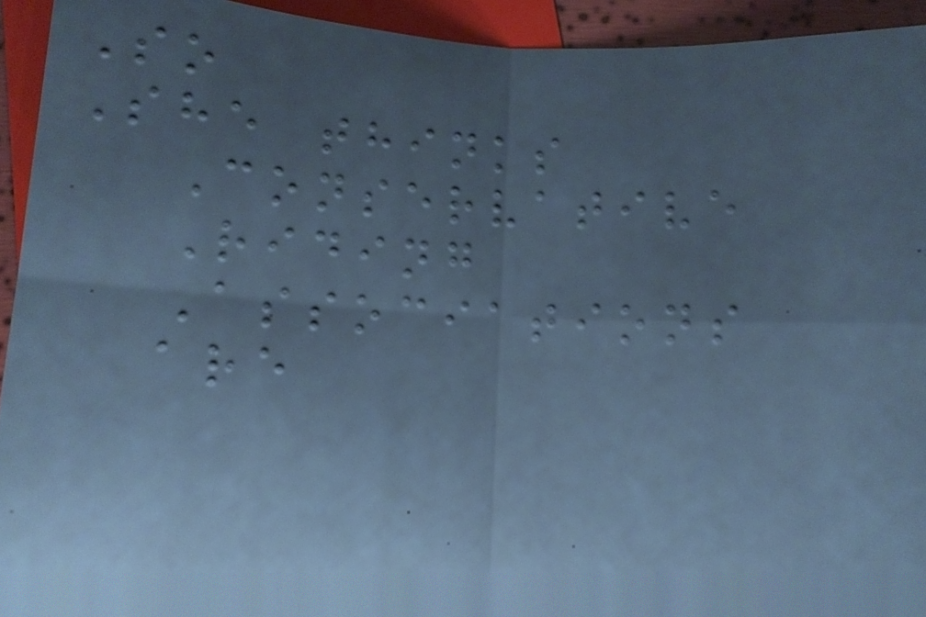So
She thinks
Conservative
Riding
Associations
are
